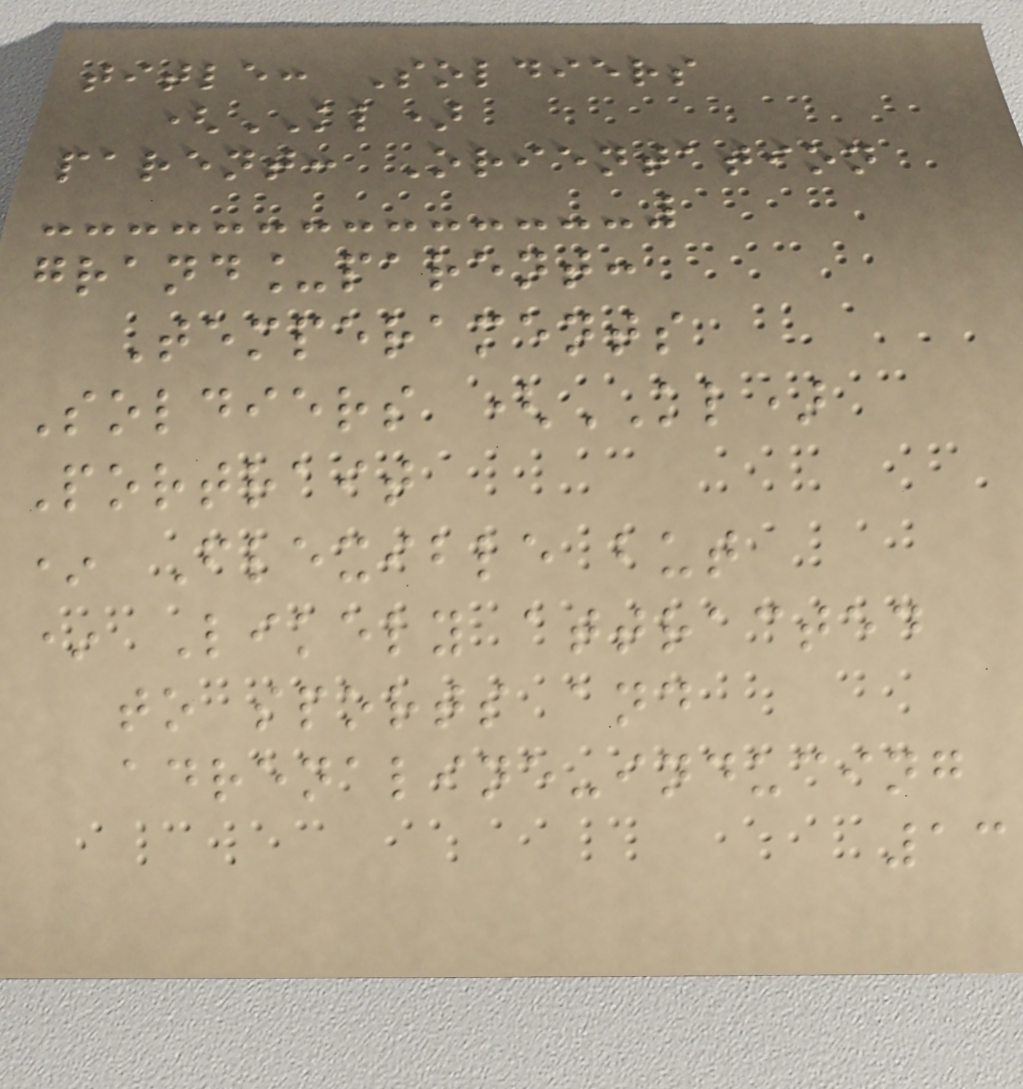title: Soldiers
(KL)
parent: Orientation
grand_parent:
Temperaments
Soldiers (KL)
Portrait
* Flexible but
* Likely attracted
to sports and
adrenaline-inducing
13
